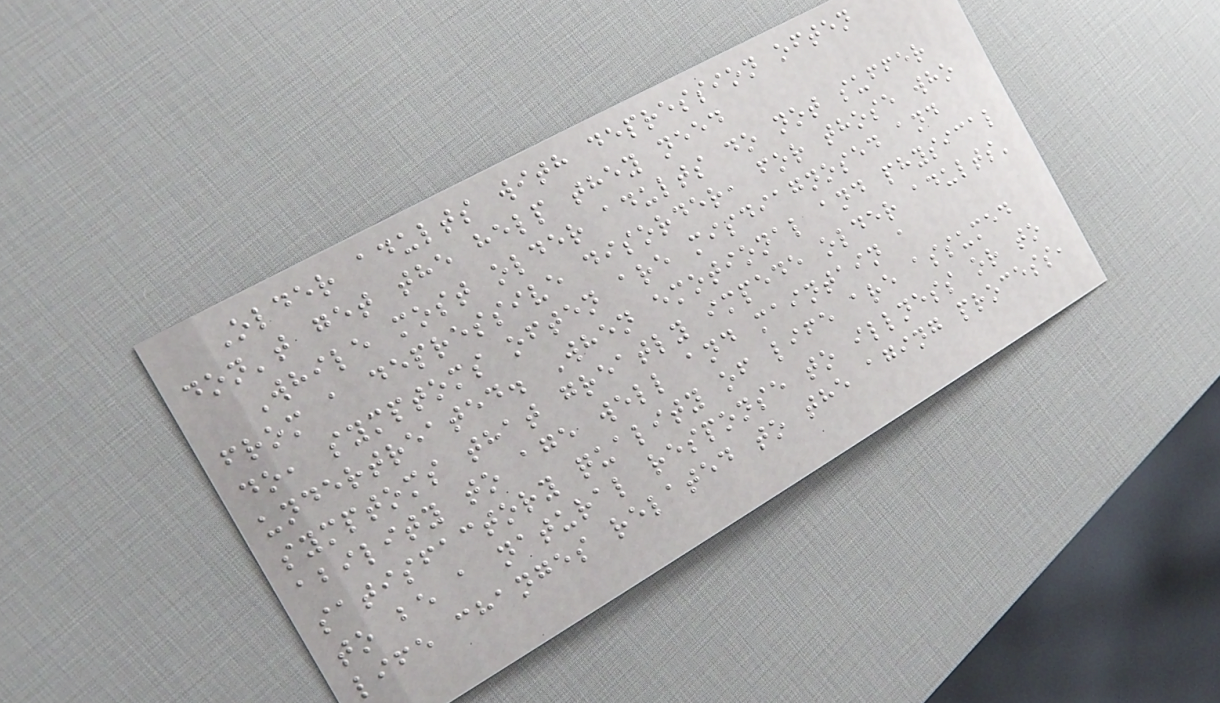Older adults with depression often
don't get the help they need
While most older adults do not suffer
from a depressive disorder, for those who
do, symptoms often are misdiagnosed and
undertreated. When emotional and physical
symptoms that greatly impede older adults'
ability to age well and maintain a
satisfactory quality of life are assumed
to be a natural response to illness or to
life changes related to the aging process,
